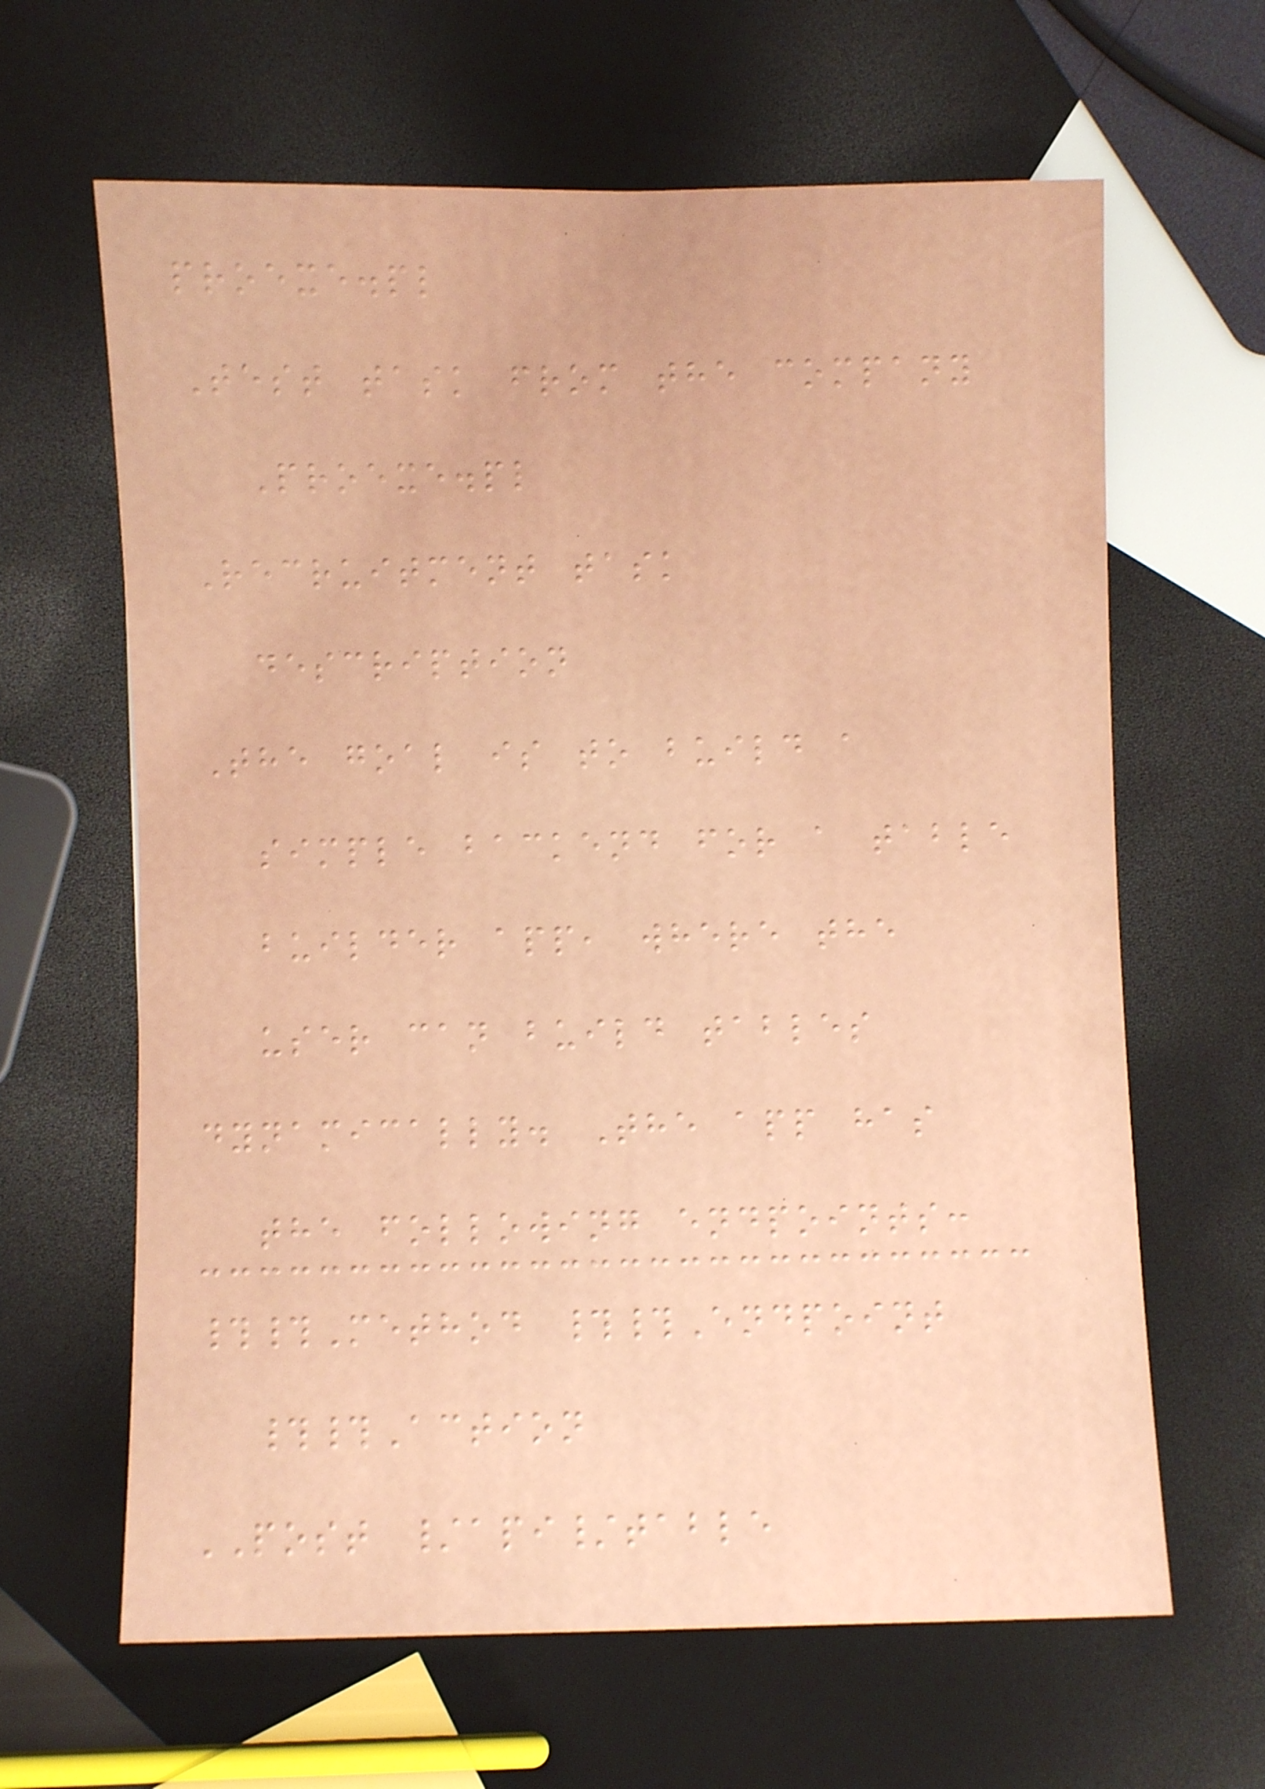proexe.pl
Test task from the company
Proexe.pl
Recruitment task
description
The goal is to build a
simple backend for a table
builder app, where the
user can build tables
dynamically. The app has
the following endpoints:
##Method ##Endpoint
##Action
POST /api/table
